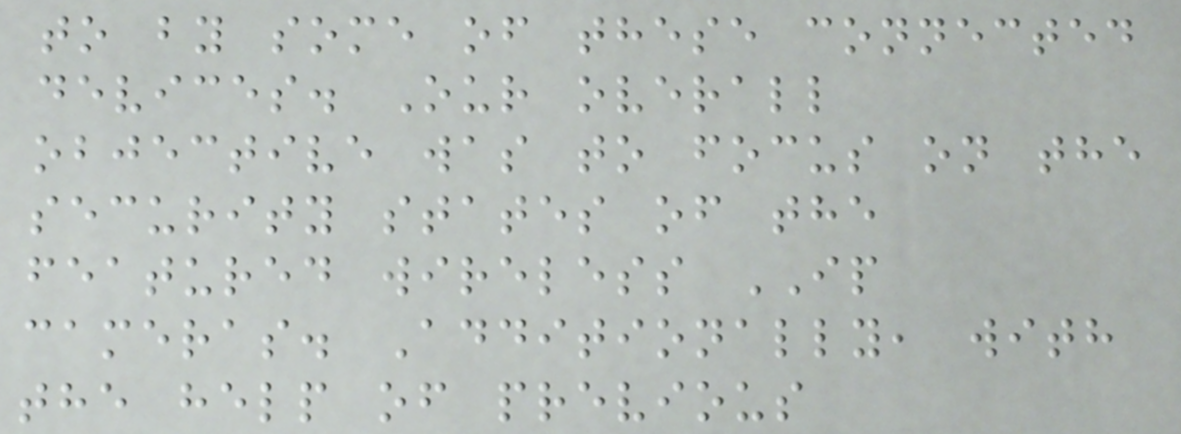to by some of these connected
devices. Our overall
objective was to focus on the
security states of the
featured wireless IP
cameras. Additionally, with
the help of previous
